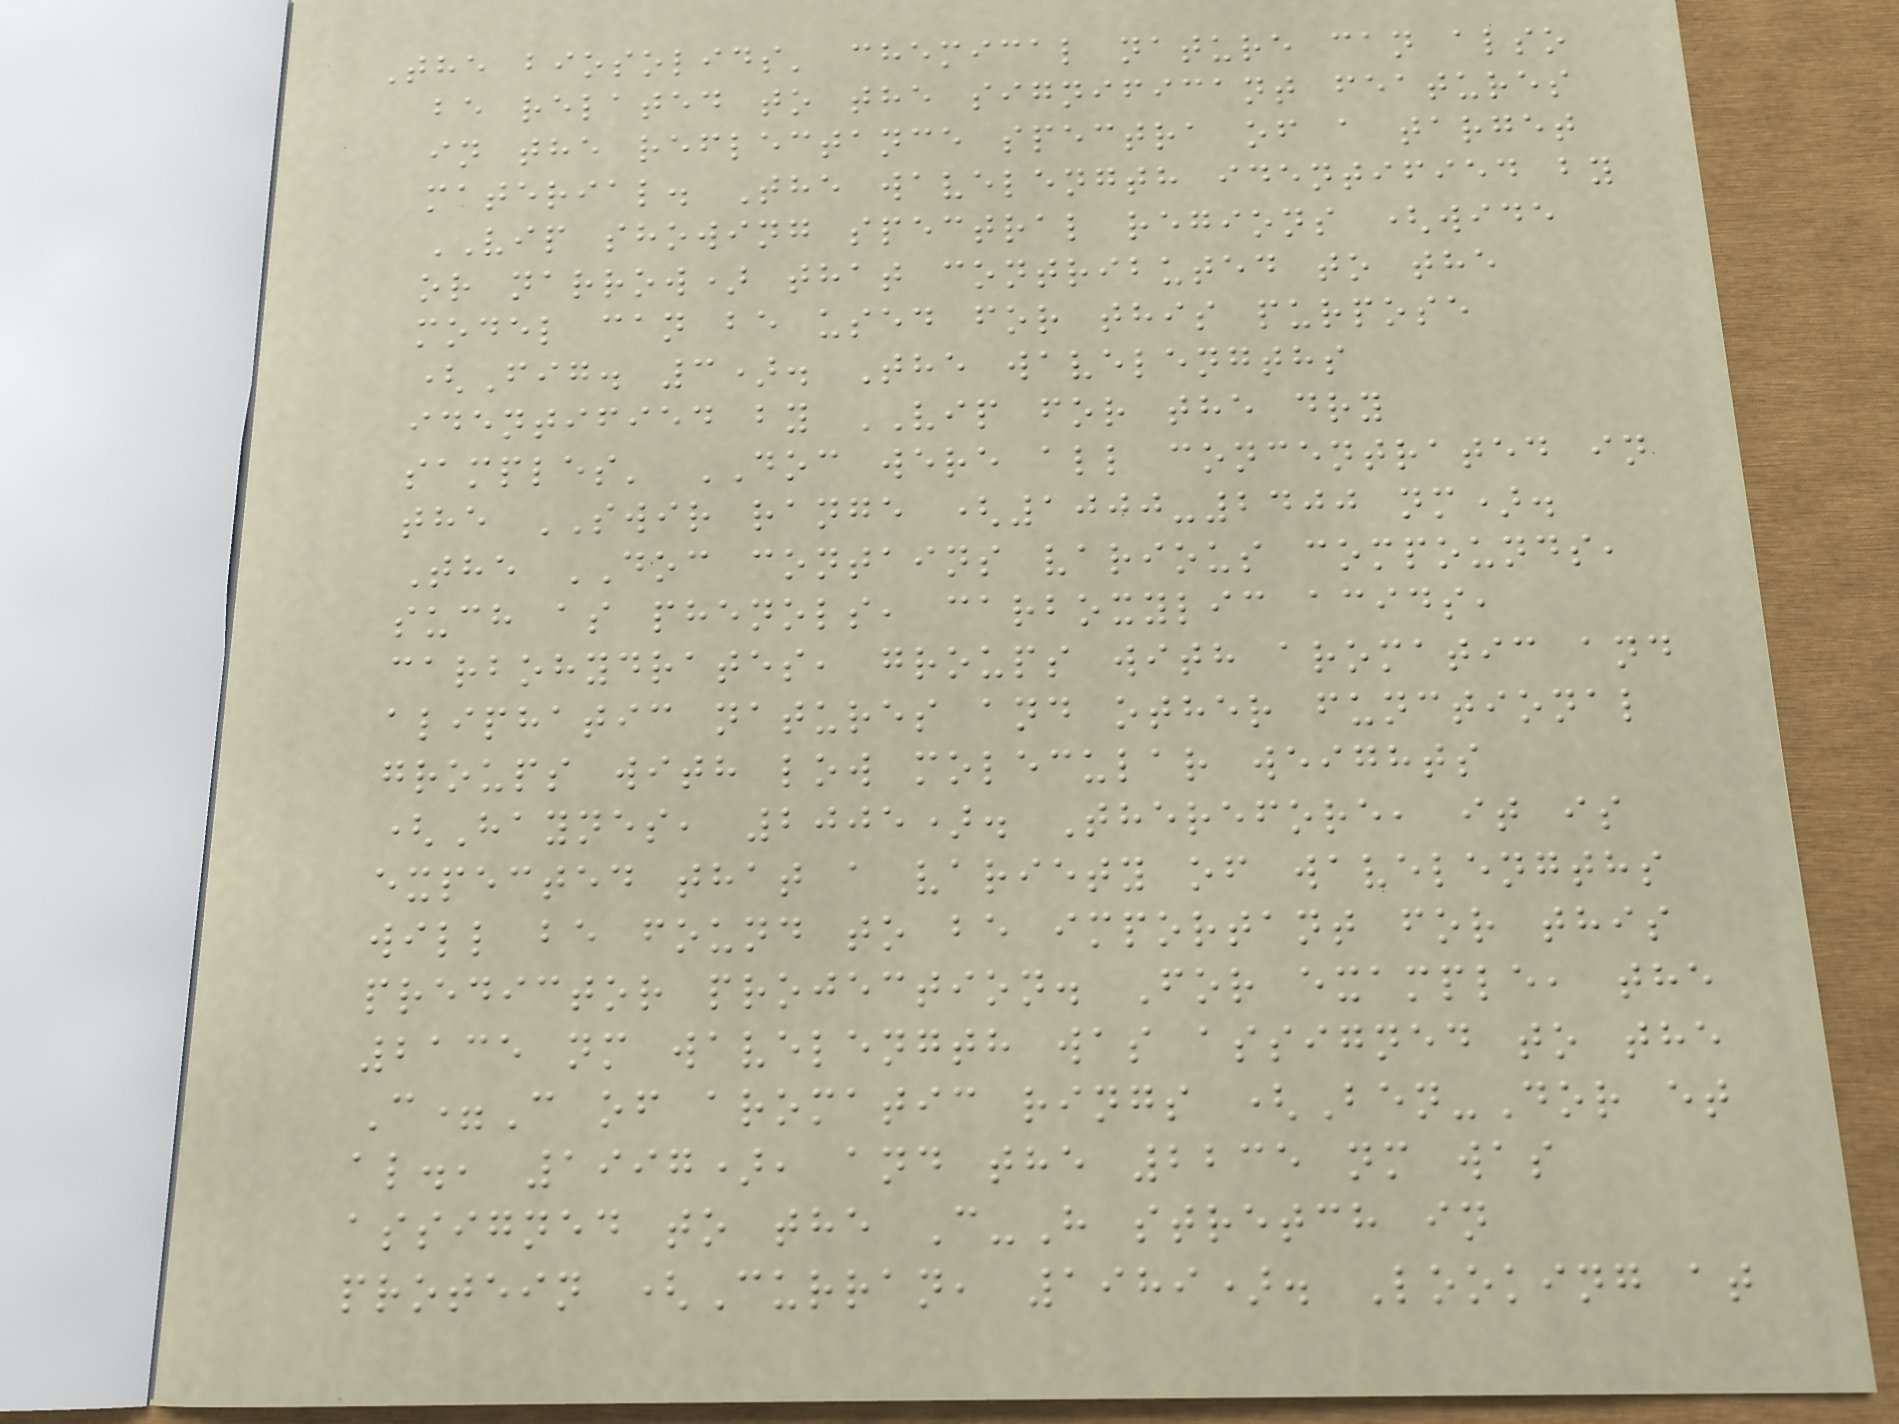The biosolids' chemical nature can also
be related to the significant features
in the reflectance spectra of a target
material. The wavelength identified by
VIP showing spectral regions (wide
or narrow) that contributed to the
model can be used for this purpose
(Fig. 3). The wavelengths
identified by VIP for the dry
samples' DOC were all concentrated in
the SWIR range (1000-2400 nm).
The DOC contains various compounds,
such as phenols, carboxylic acids,
carbohydrates, groups with aromatic and
aliphatic natures and other functional
groups with low molecular weights
(Haynes, 2005). Therefore, it is
expected that a variety of wavelengths
will be found to be important for this
predictor projection. For example, the
2135 nm wavelength was assigned to the
C=C of aromatic rings (Ben-Dor et
al., 1997), and the 2235 nm was
assigned to the C-H stretch in
protein (Curran, 1989). Looking at
